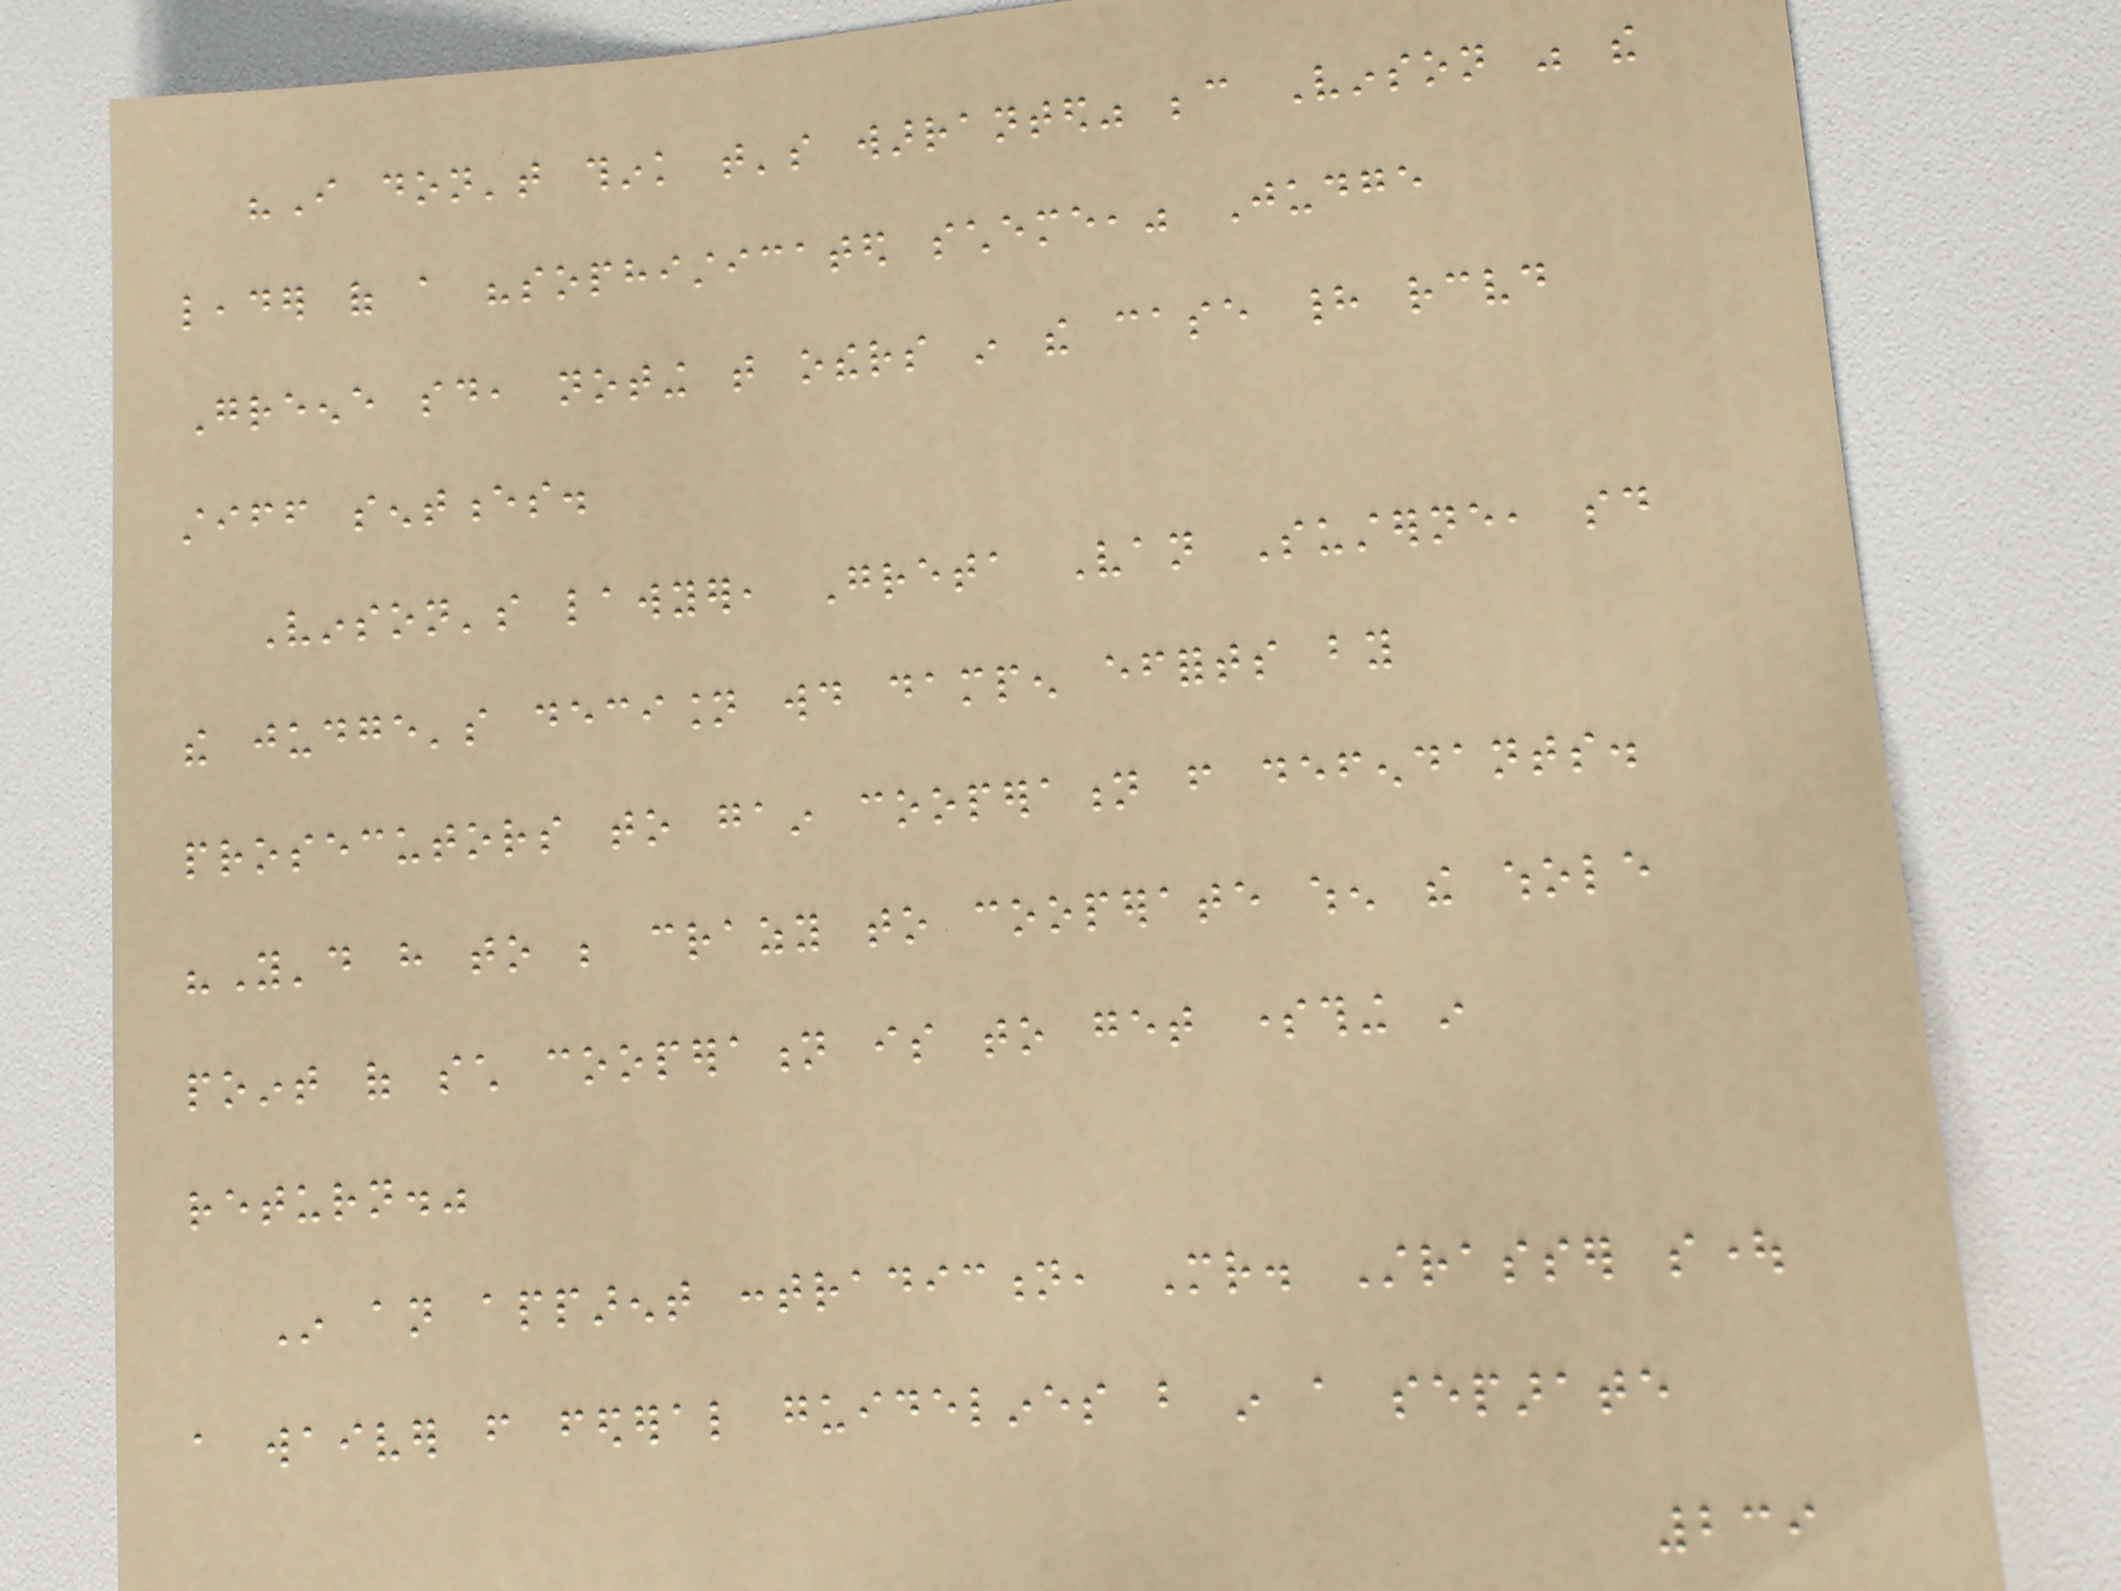"I don't think that's warranted" because Vinson was the
leader of a "sophisticated scheme," Judge
Greene said, noting that others in the case had received
stiff sentences.
Vinson's lawyer, Greta Van Susterne, said
the judge's decision would dampen efforts by
prosecutors to gain cooperation from defendants.
"You'd have to be crazy to cooperate when the whole
point of such cooperation is to get something in
return."
In an apparent contradiction, Mr. Strasser sought
a waiver from federal guidelines but in a separate
239
